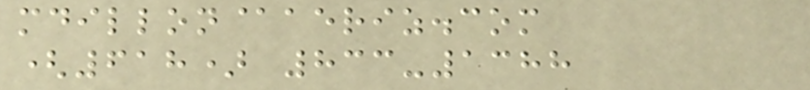mdillon@aeriz.com
(618) 833-1388
